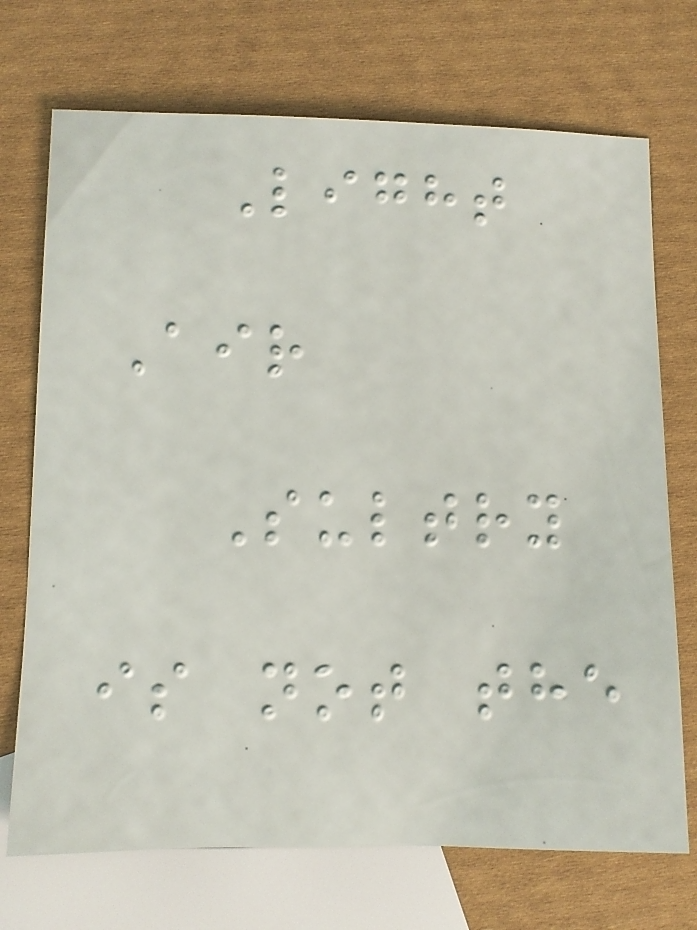Light
Air
Sultry
is not the
